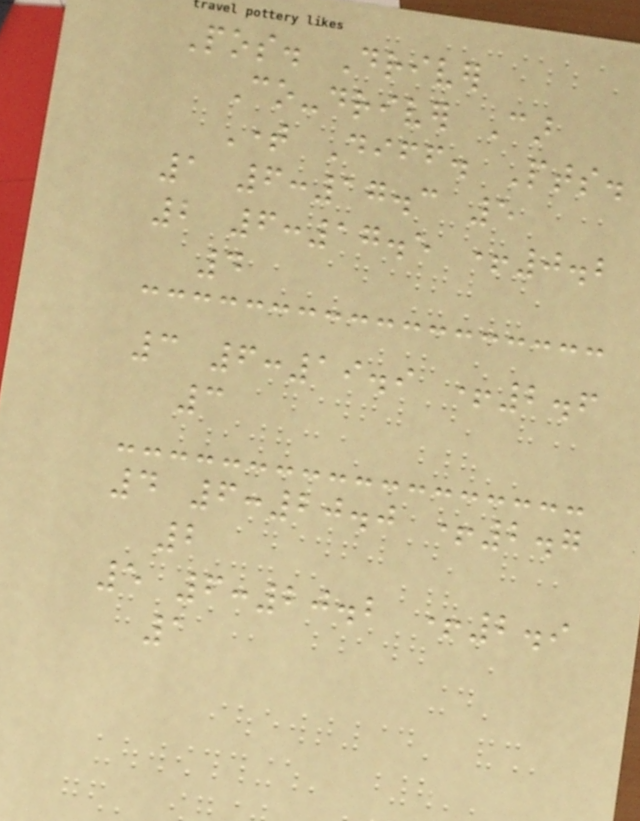Pos. Driver
Co-driver Car
Time Diff. Pts.
1 6:17.3 5
2 6:17.5 +0.2
4
3 6:19.9 +2.6
3
4 6:20.0 +2.7
2
5 6:20.2 +2.9
1
